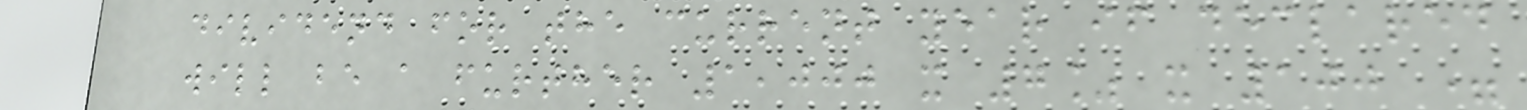dividend for the current year if declared
will be a further 1,000 x 7% x 100 =
